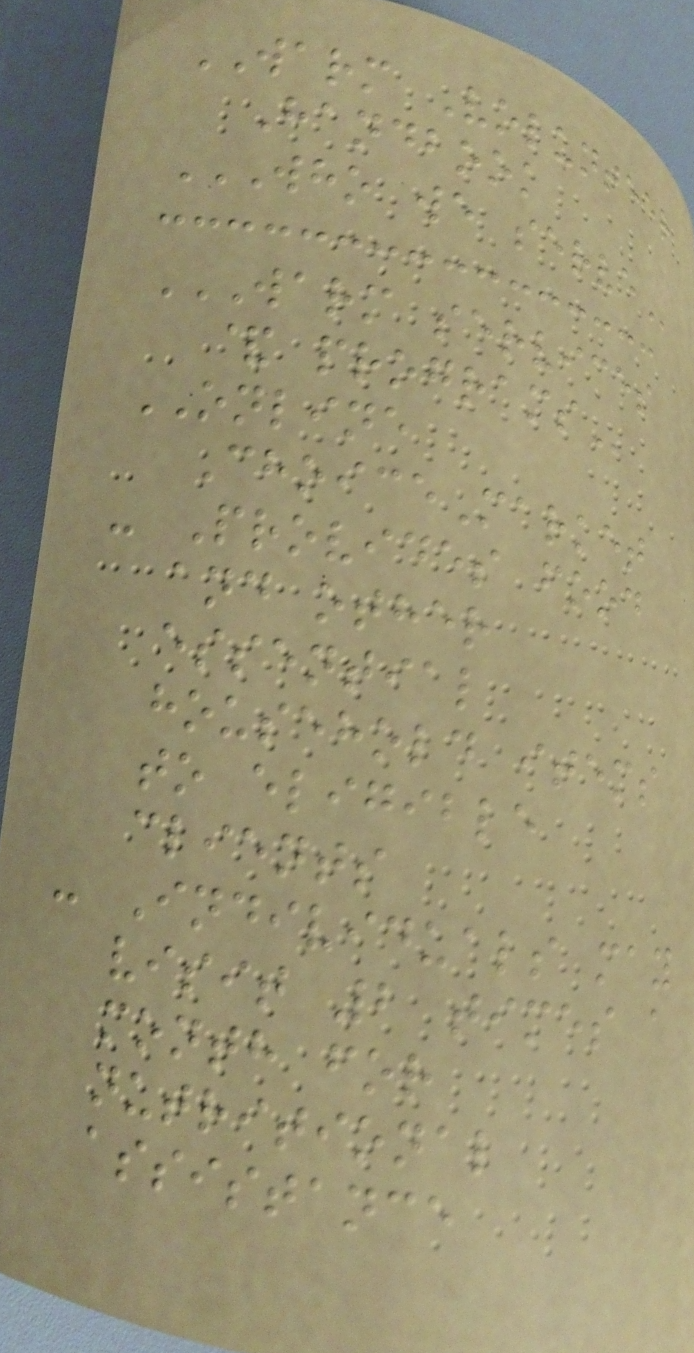WARM Volunteer
Handbook
WHO WE SERVE
WARM SERVICES
& PROGRAMS
ONLINE
ChoiceMarket
- Provides food
and other
essential
household items
to eligible
clients
- Individuals may
visit 2 times a
month for
nutritional
assistance
